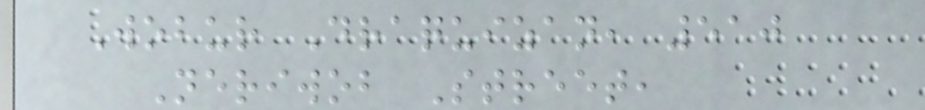Wobur Draquizan, 510
Neriwob Street,
